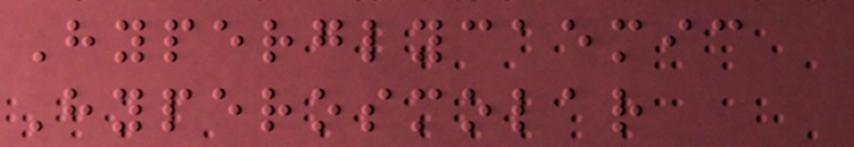Hyperglycaemic
Hyperosmolar
